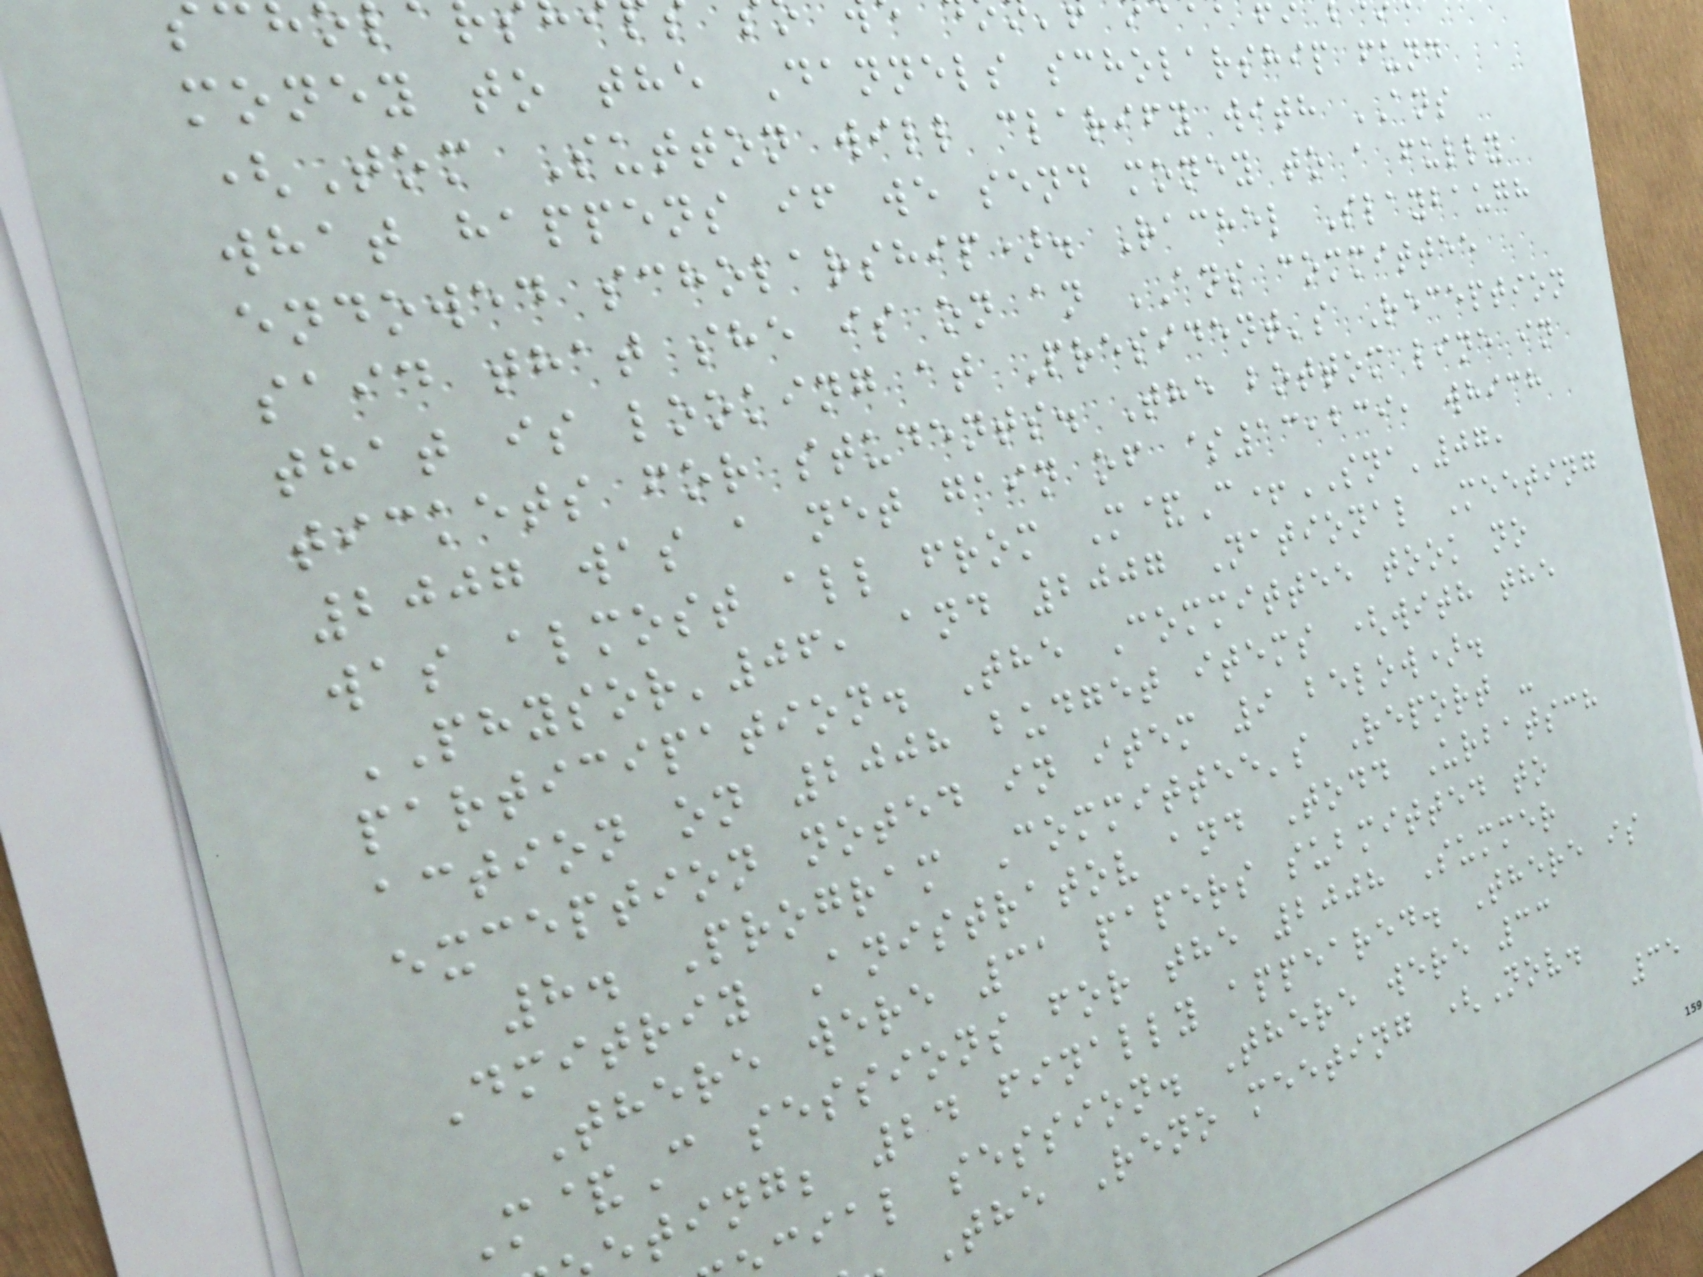money to the Dannels scholarship fund
(Tom Sutton will clarify with ANS
what happens if we send money to a fully
endowed scholarship). Rachel Slaybaugh
said that she is on an ANS committee
that is looking at President's Reception
tickets for students. The bottom line in
2007 was a net gain of $13,239, which
was almost all from M&C+SNA'07,
PHYSOR'06, and 2007 National Meeting
participation. The Committee took no
action on 2008 budget items (with the
exception noted in item 9 below).
8. Program Committee's Report -
Dmitriy Anistratov and Todd Urbatsch
There were 31 papers submitted to
M&C sessions for the 2008 Summer
ting; 24 finally appeared. There is
cial session. There were 33
The Reno meeting (Nov.
35
